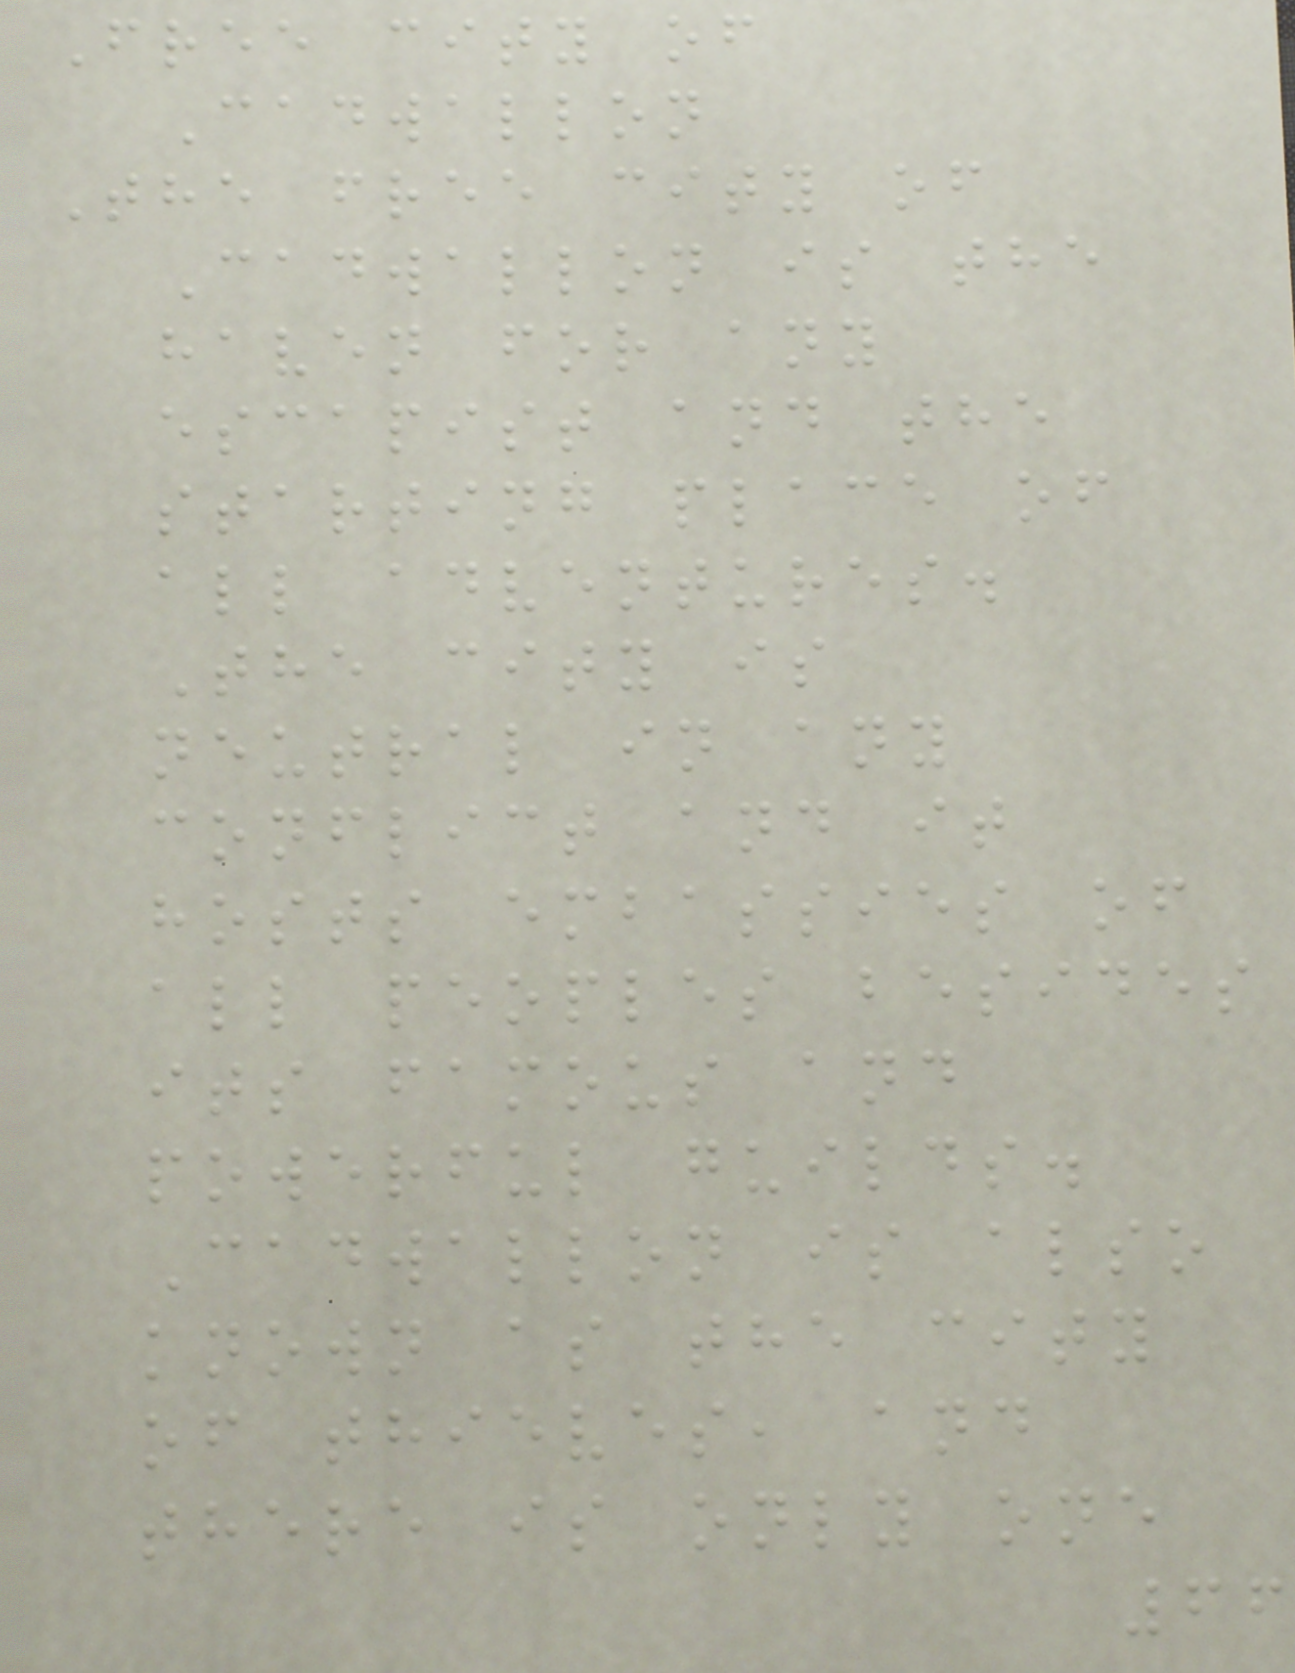Free city of
Cadwallon
The free city of
Cadwallon is the
haven for any
escapist and the
starting place of
all adventures.
The city is
neutral in any
conflict and it
hosts embassies of
all peoples besides
its famous and
powerful guilds.
Cadwallon is also
known as the city
of thieves, and
there is only one
66
